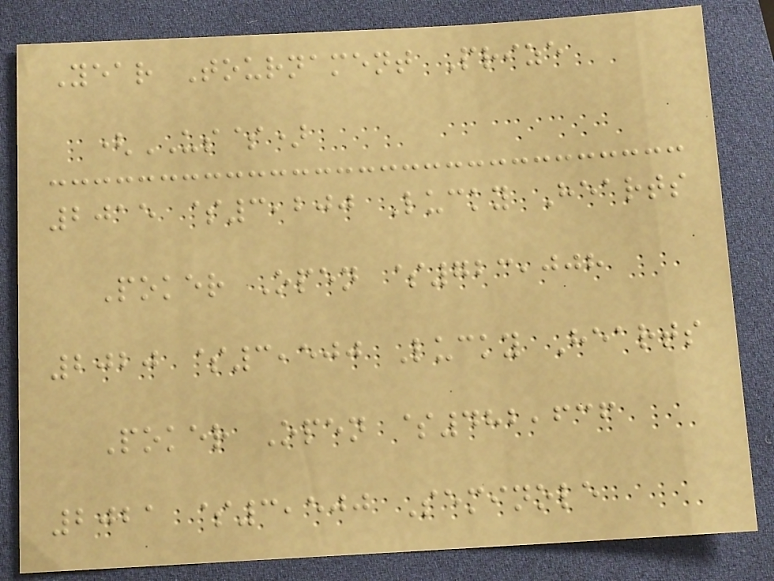Year Tournament Prize
(US$)
2015 $3,200 Lucky Hearts
Poker Open $723,008
2020 $3,500 Lucky Hearts
Poker Open $482,636
2021 $3,500 Seminole
